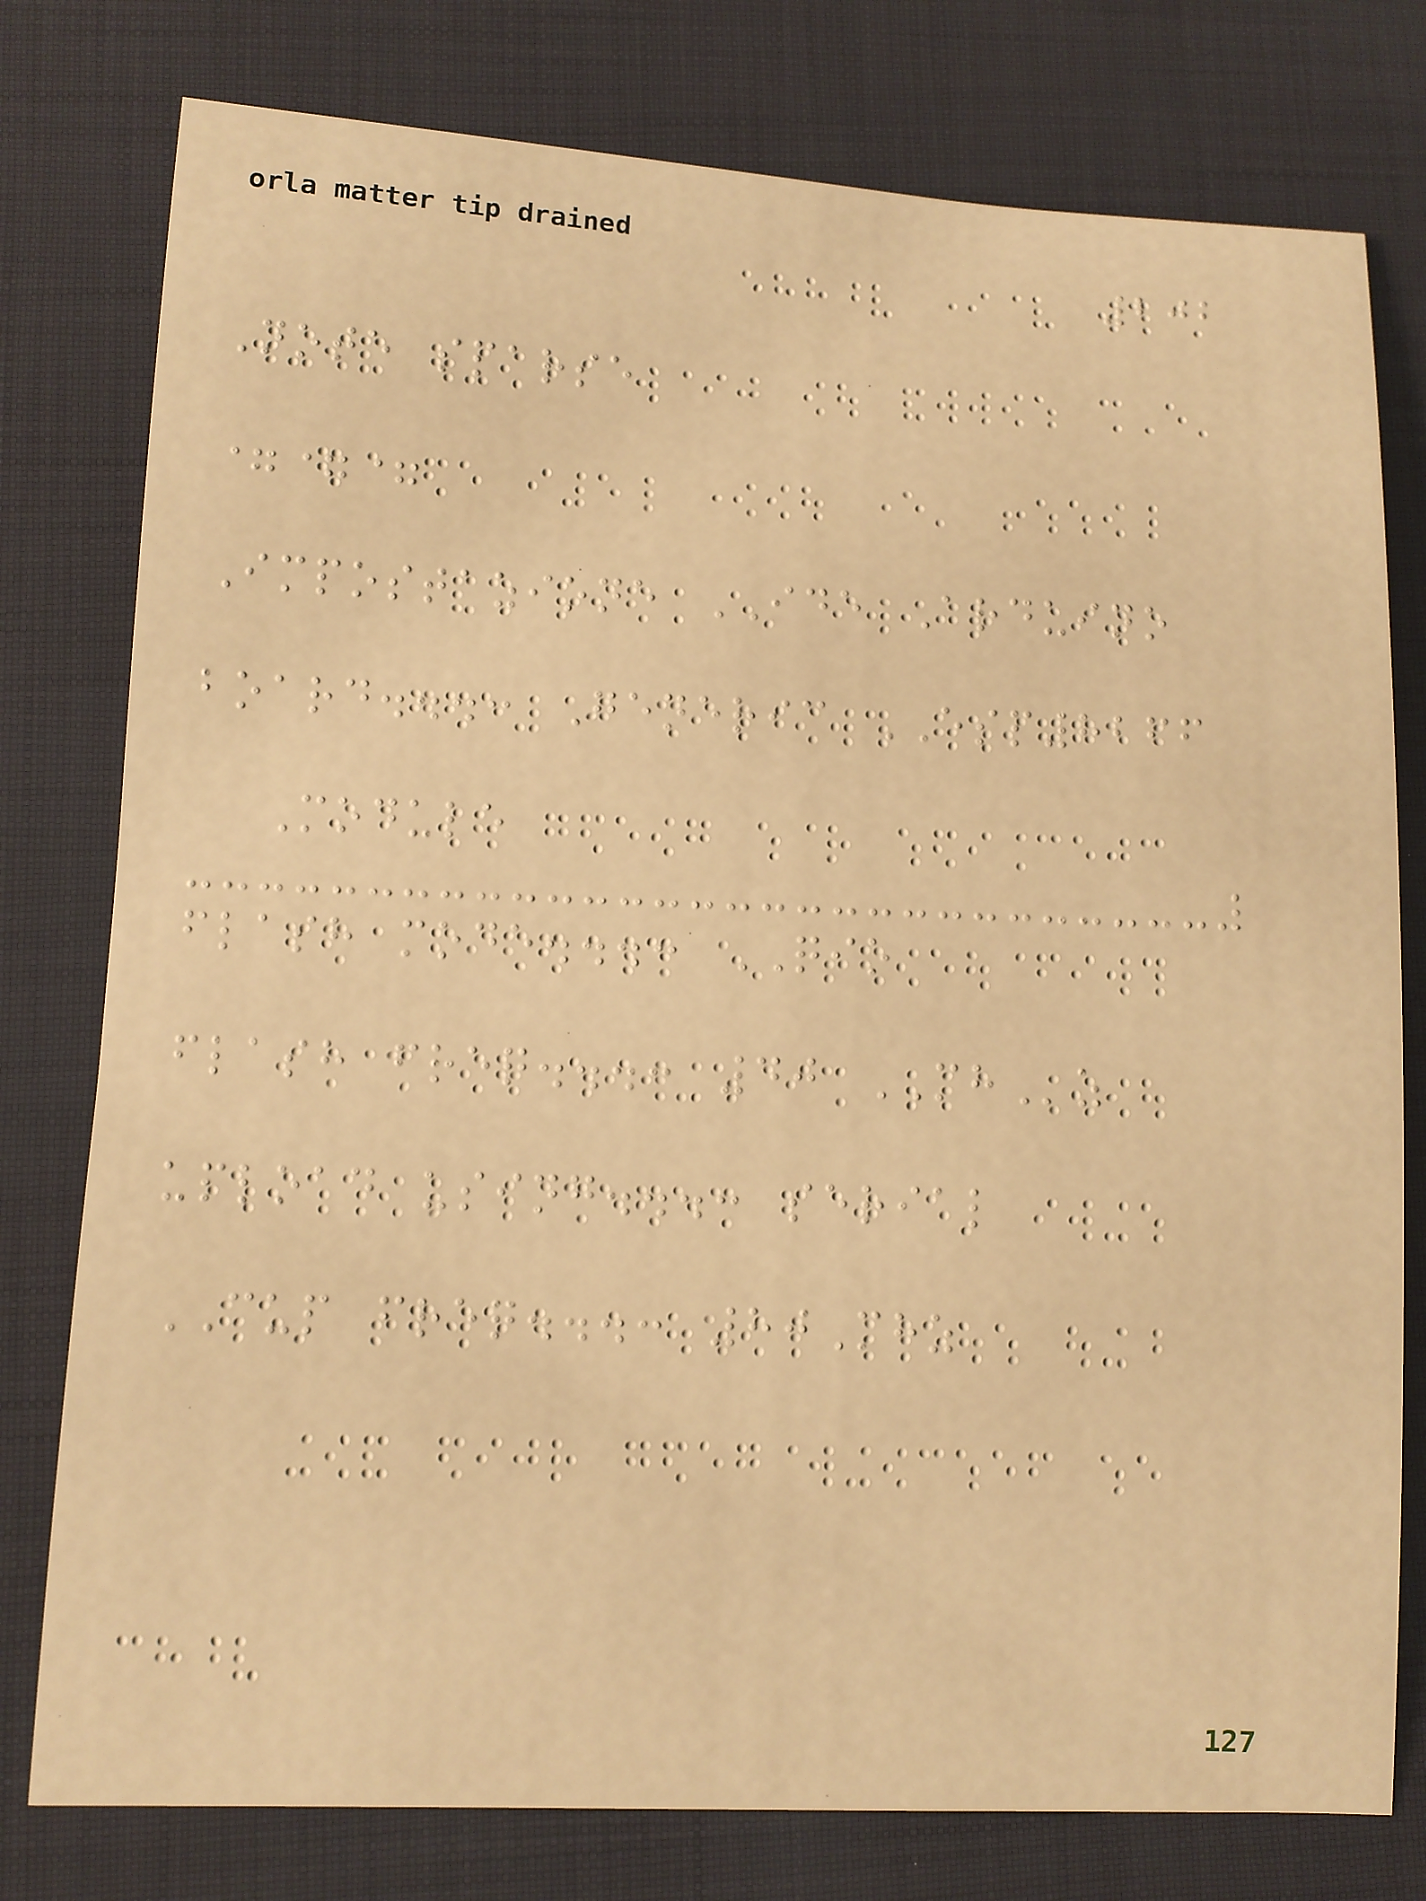202
Note sparse
===
Impostazione IDE Arduino
board...: Generic ESP8266
Module
flash mode...: QIO
flash freq...: 40 MHz
upload using...: serial
CUP freq...: 80Mhz
